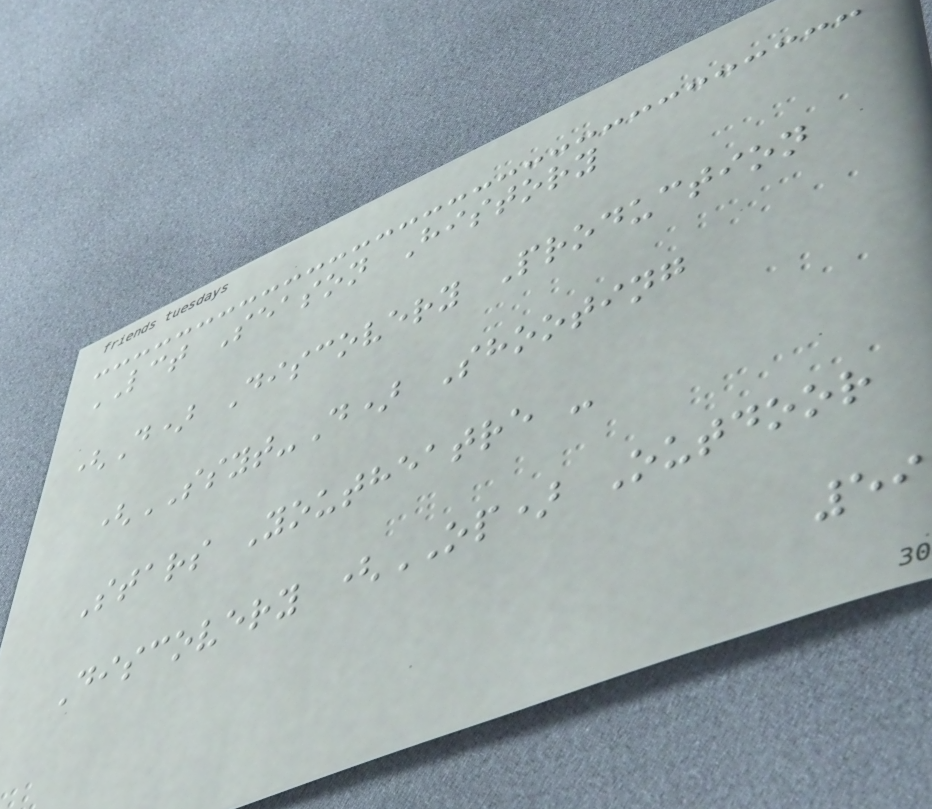LCT Season History
(D) Discovery Production
(SSYT-D) Shooting
Stars Youtheatre -
Discovery (OP) Outdoor
59
